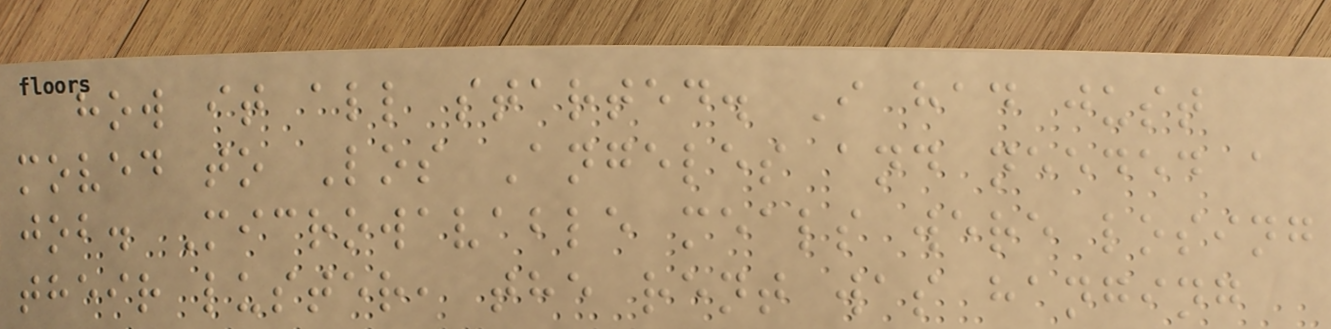how it all started. I had just
moved to Los Angeles and needed a
job. Microwavable meals were losing
their luster, the rent was hanging
